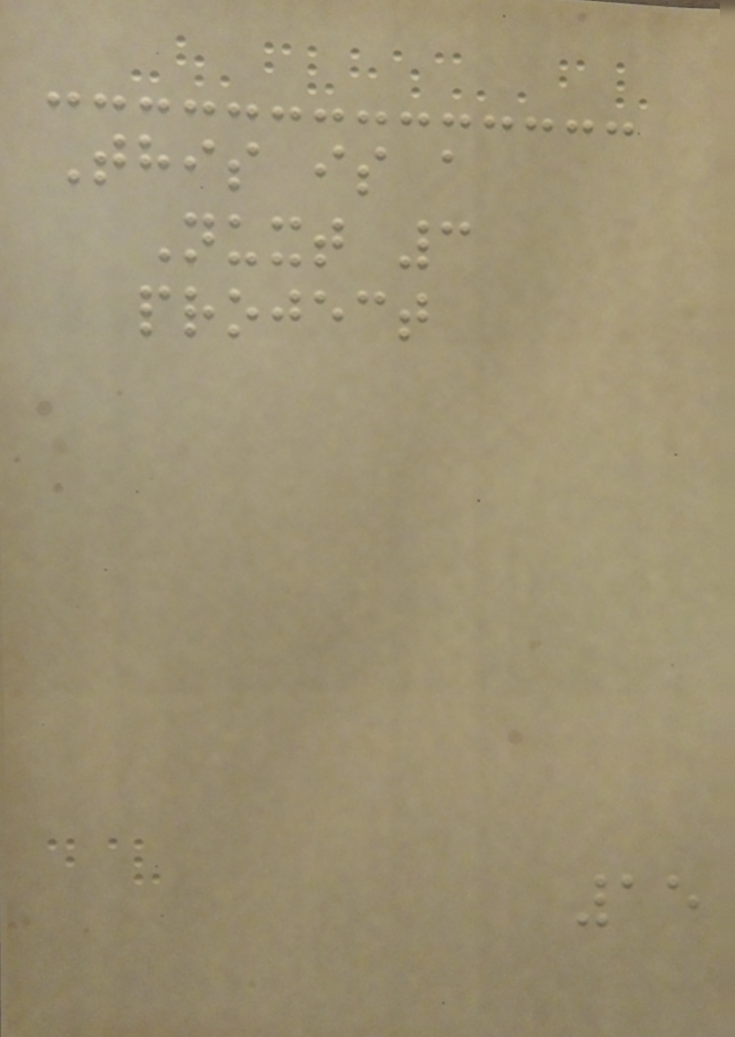This is a
Nuxt 3
project
15
